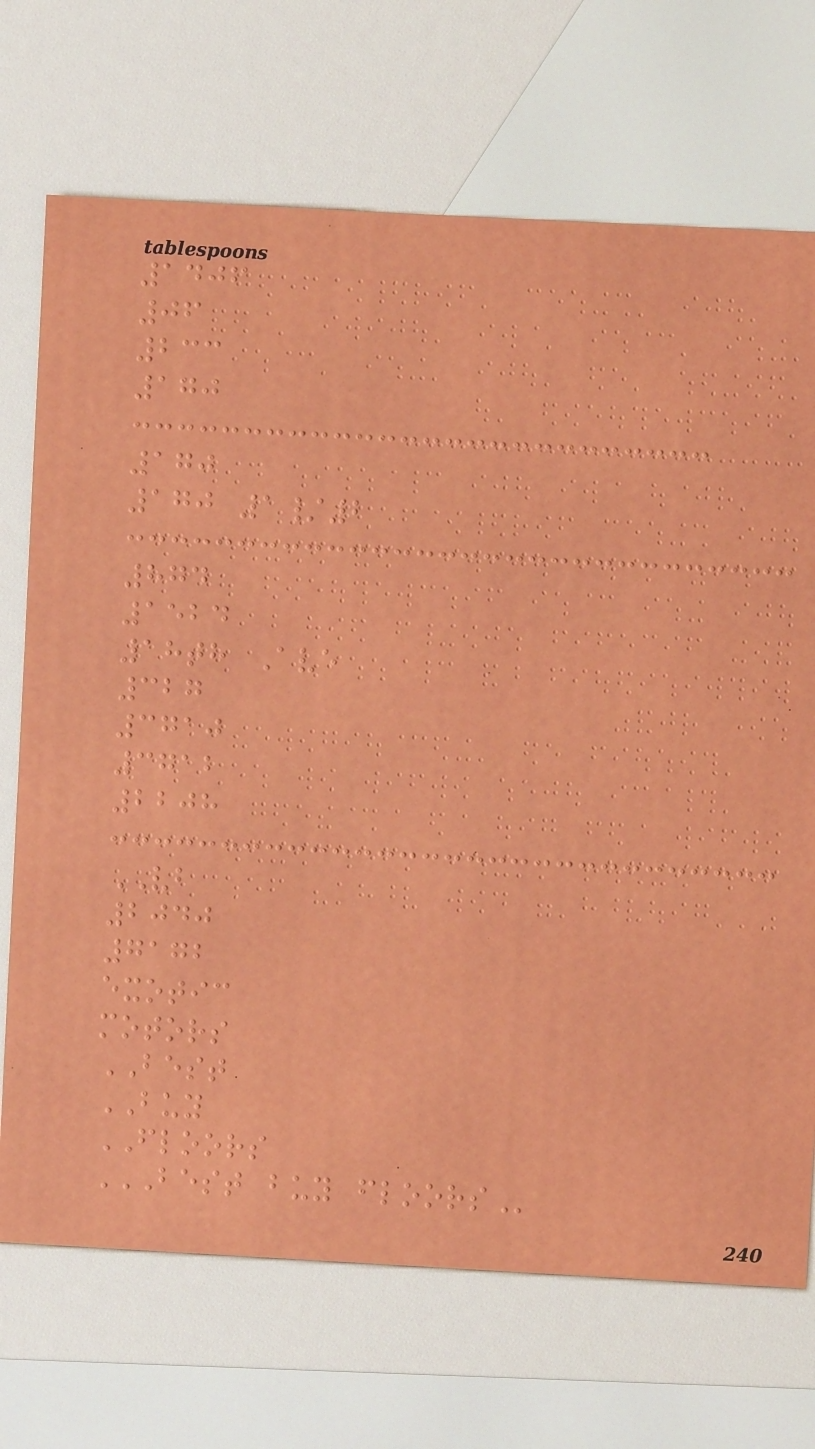1406
06
233
170
170
170 1/2
874
1524
18th Ave
327
3710
3712
2208
VB
2040
7172
exotic
motors
BEST
BUY
FLOORS
BEST BUY FLOORS
